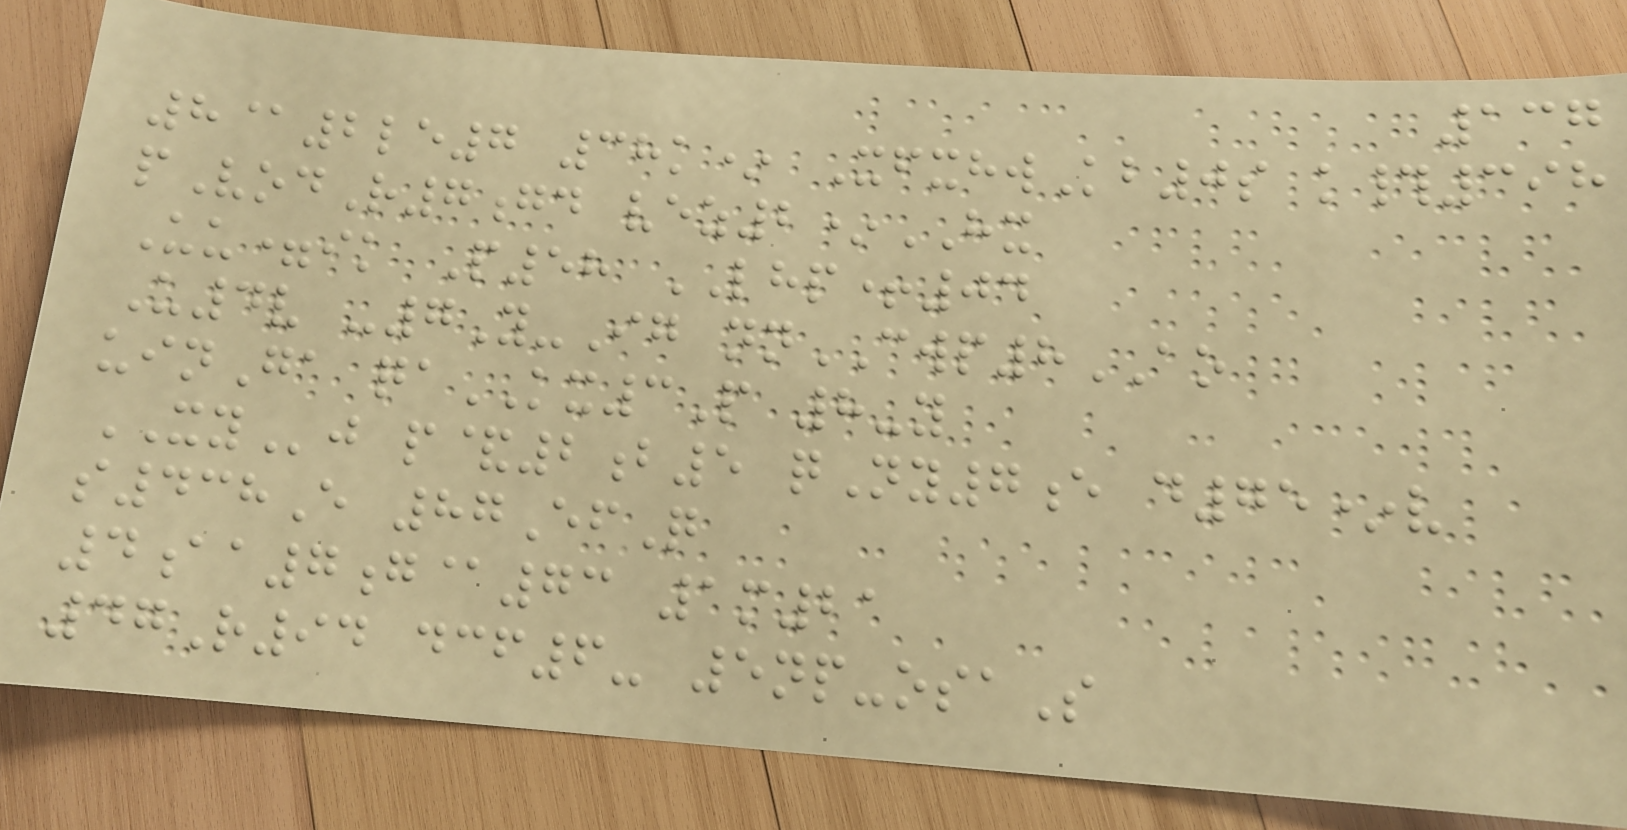137
8@2le7 38k* XfxhwKb0s k#398
pVodR7gd vez2*HX
Uu=ik P58 LHP+04
U4v -7Y-Ig nnCWP8AO
uinGa qaKX3P 8-y
XYj p&2b5 qNy7e d75*v
s438E 87EfQ
4aa7g@73 1m21
47R94 dcf6- 5np-osaS
